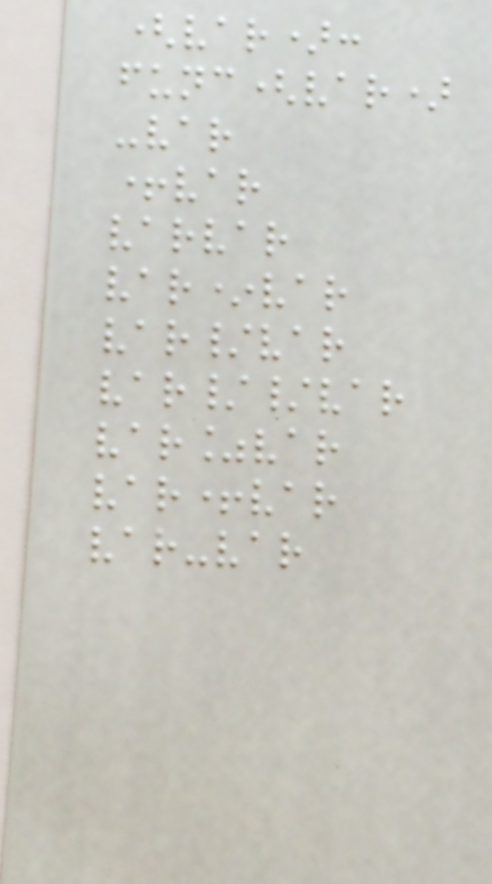(var):
func(var)
-var
+var
varvar
var*var
var/var
var//var
var%var
var+var
var-var
